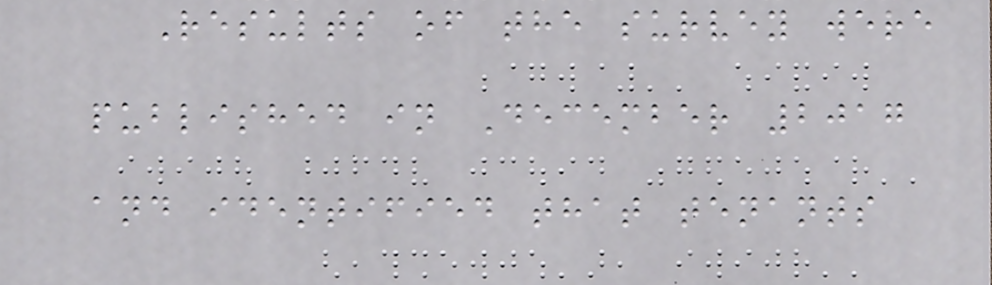Results of the survey were
published in December 2017
and identified that tenants
